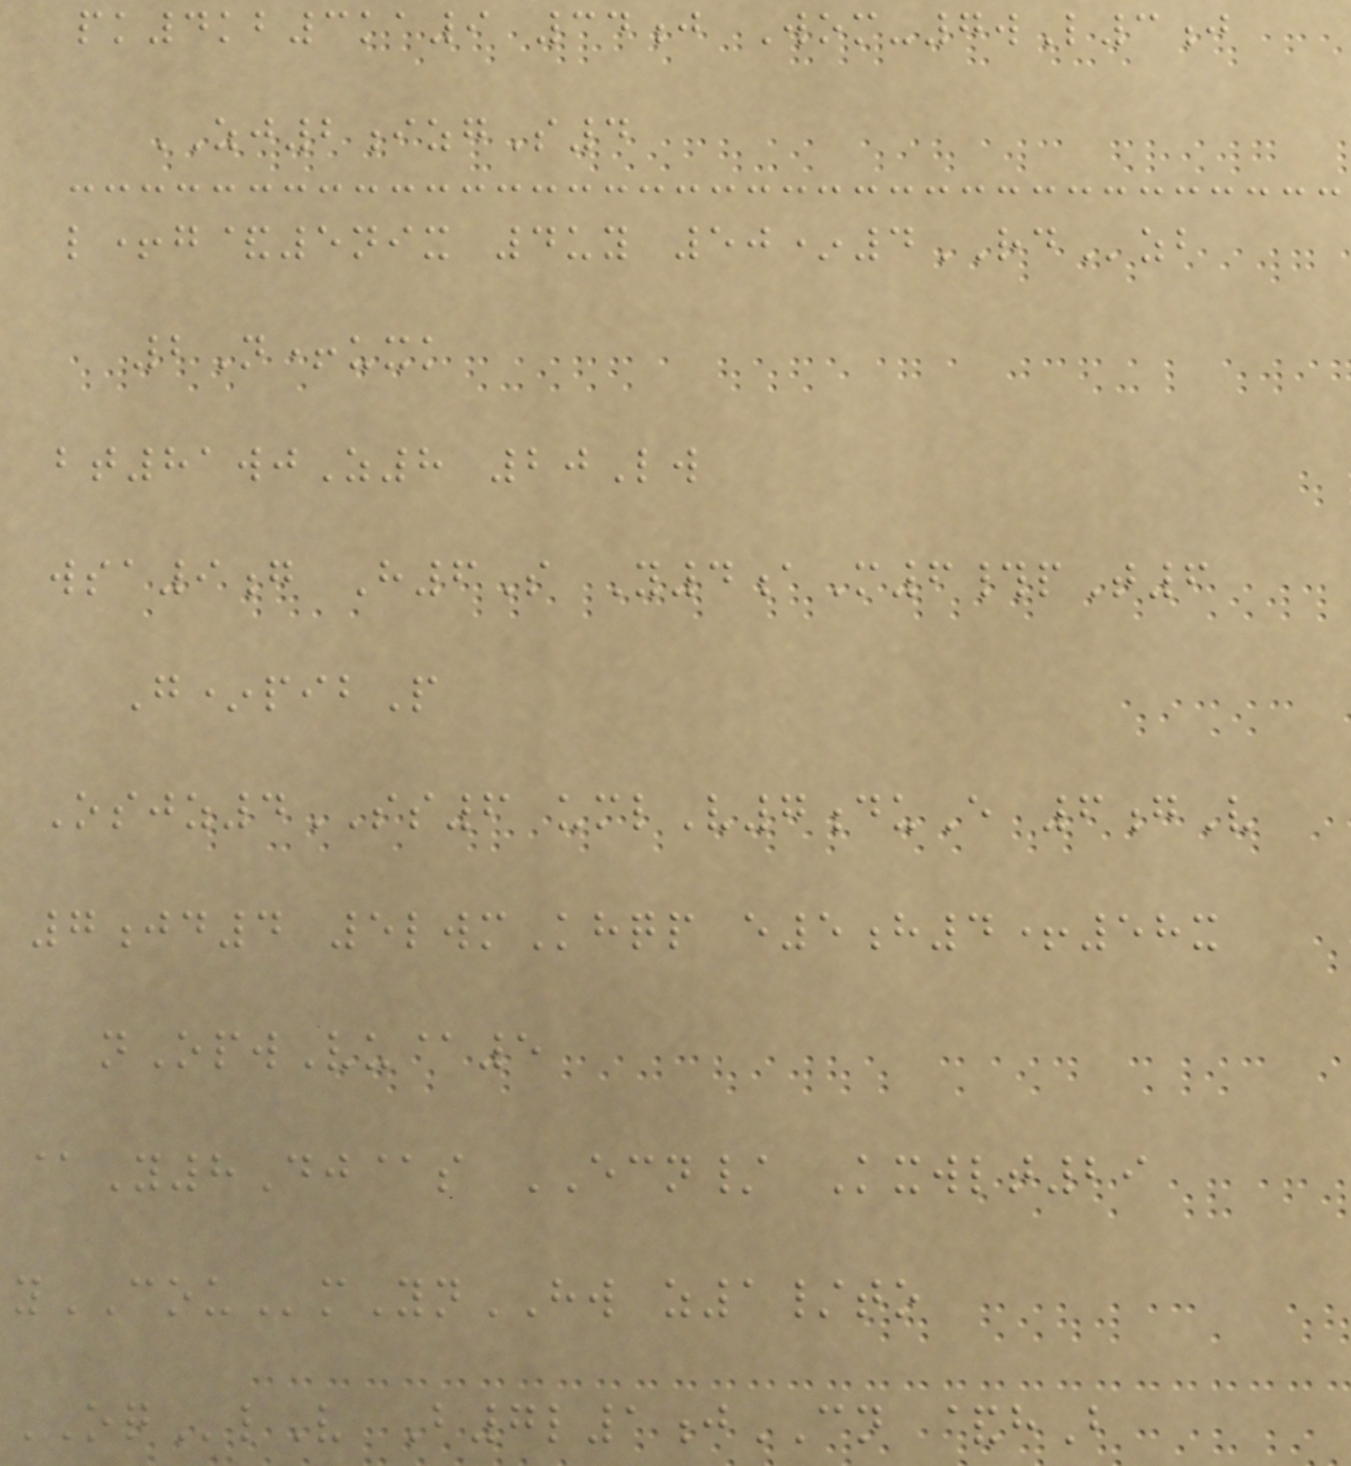pk4kb3ka9 34j Wom-7wL3j
ZJ2izgS4
l+g&5nix 4uy 50*4RDzb
2N+uxk
bt81wjZ8 20Lw
wsa9g H6S Y4aM6#pT6
G*pibP
Osjz4SS6 umlV7duE 6gV
7jd4 5lwmKhqp e5h4+58x
nOpwVu@5
@Y8Dj@s ECN/ Kxwlt29
yCOUmYnHW z1/to
OQlV B7l1jCN &hB
